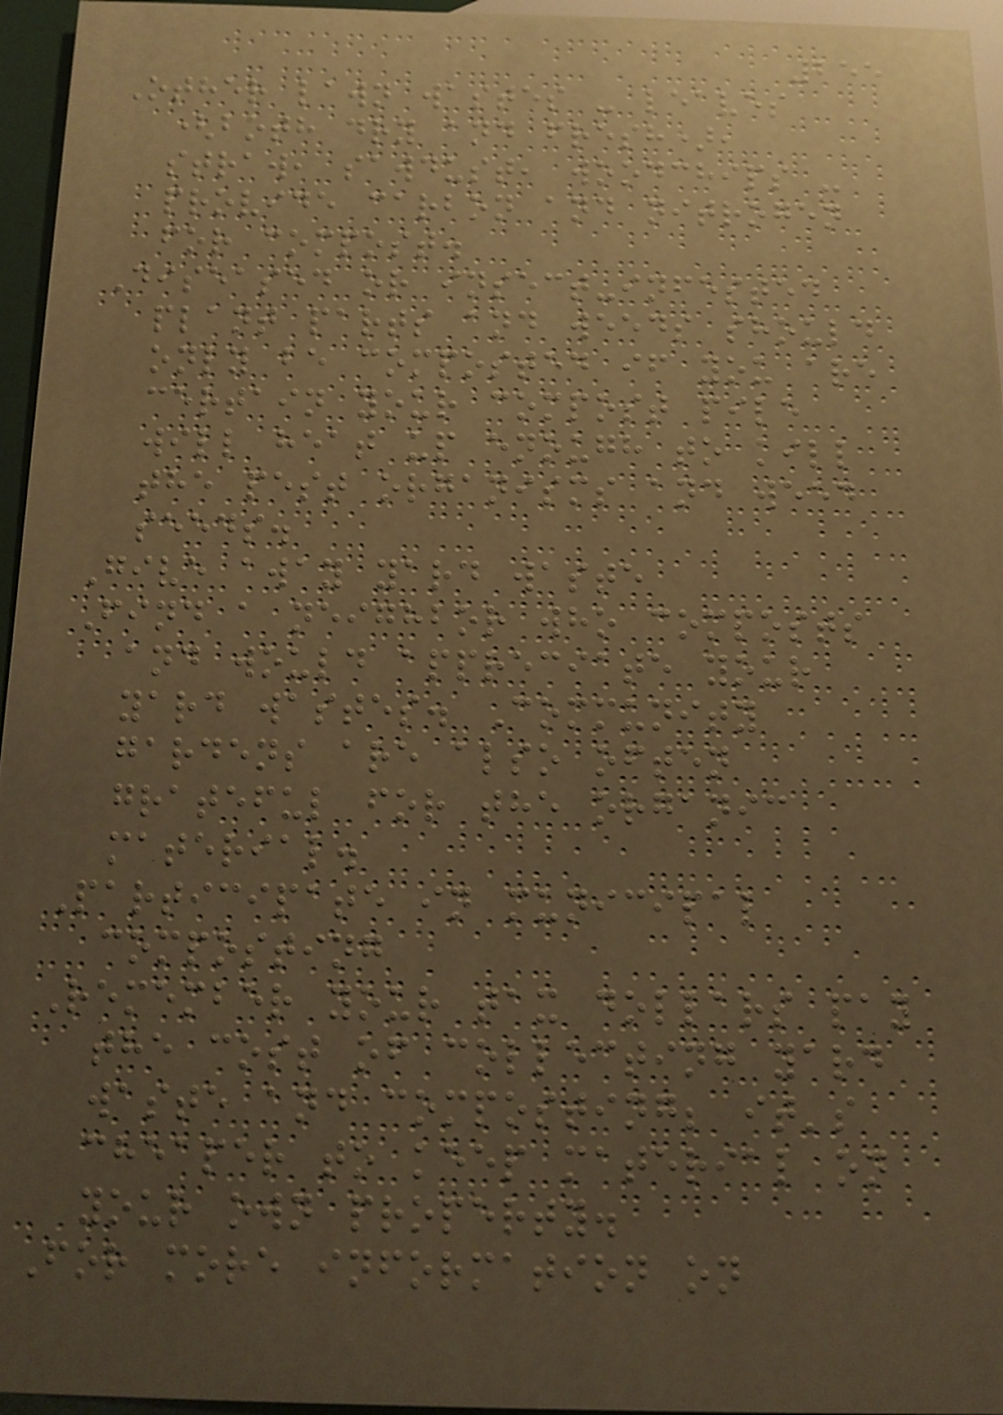255
Other lawn wastes - leaves
(both dry and fresh),
straw, sawdust, woodchips -
provide carbon and nitrogen
for compost.
Diseased or insect-infested
plant parts and weeds should
only be composted if you are
certain your compost pile
will heat up enough to kill
the pest organisms and weed
seeds.
Give away yard waste
Find a neighbor who composts
and would appreciate your
yard wastes. Community
gardens are also often
grateful for the organic
material.
Participate in municipal
composting
Remember your tax dollars pay
the cost of collecting yard
waste and composting; it's
cheaper to keep material on
your own property.
For more information on
